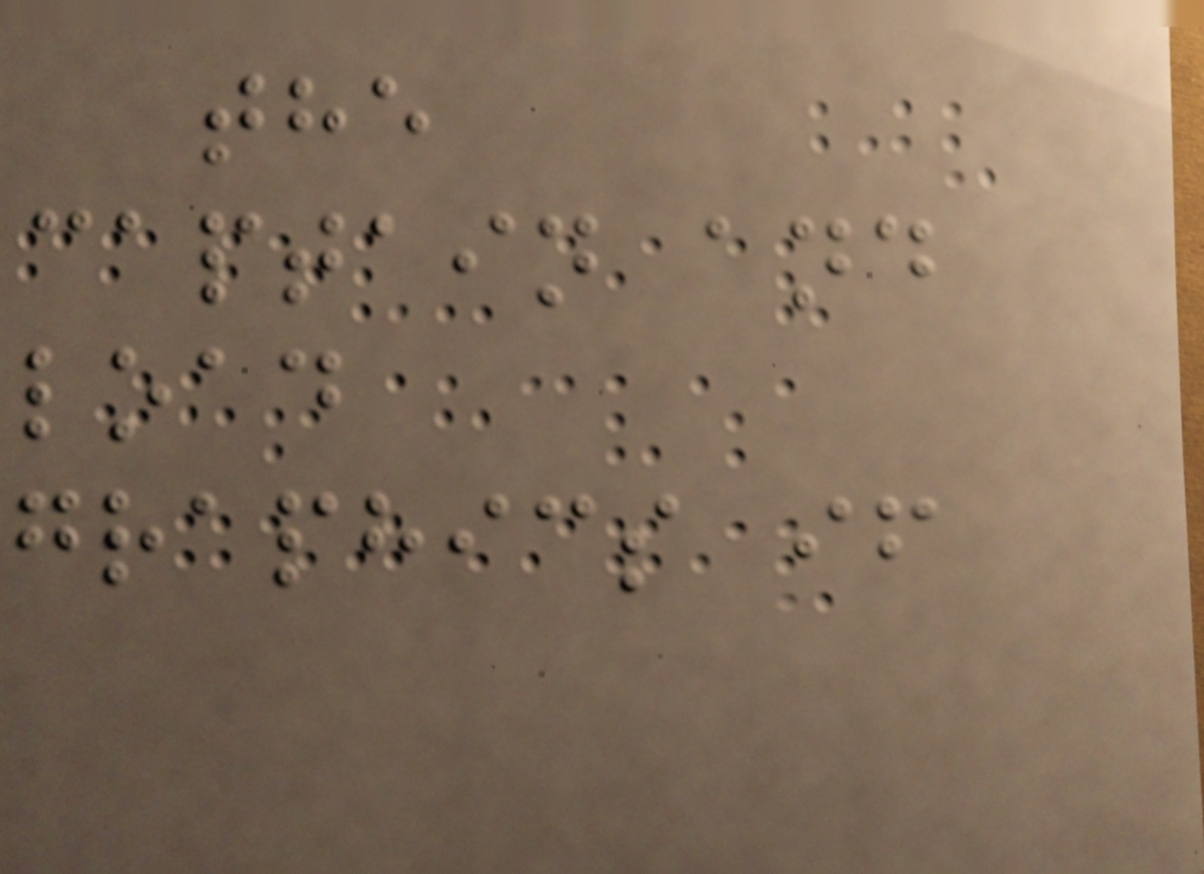the
captain and
load
graphics if
